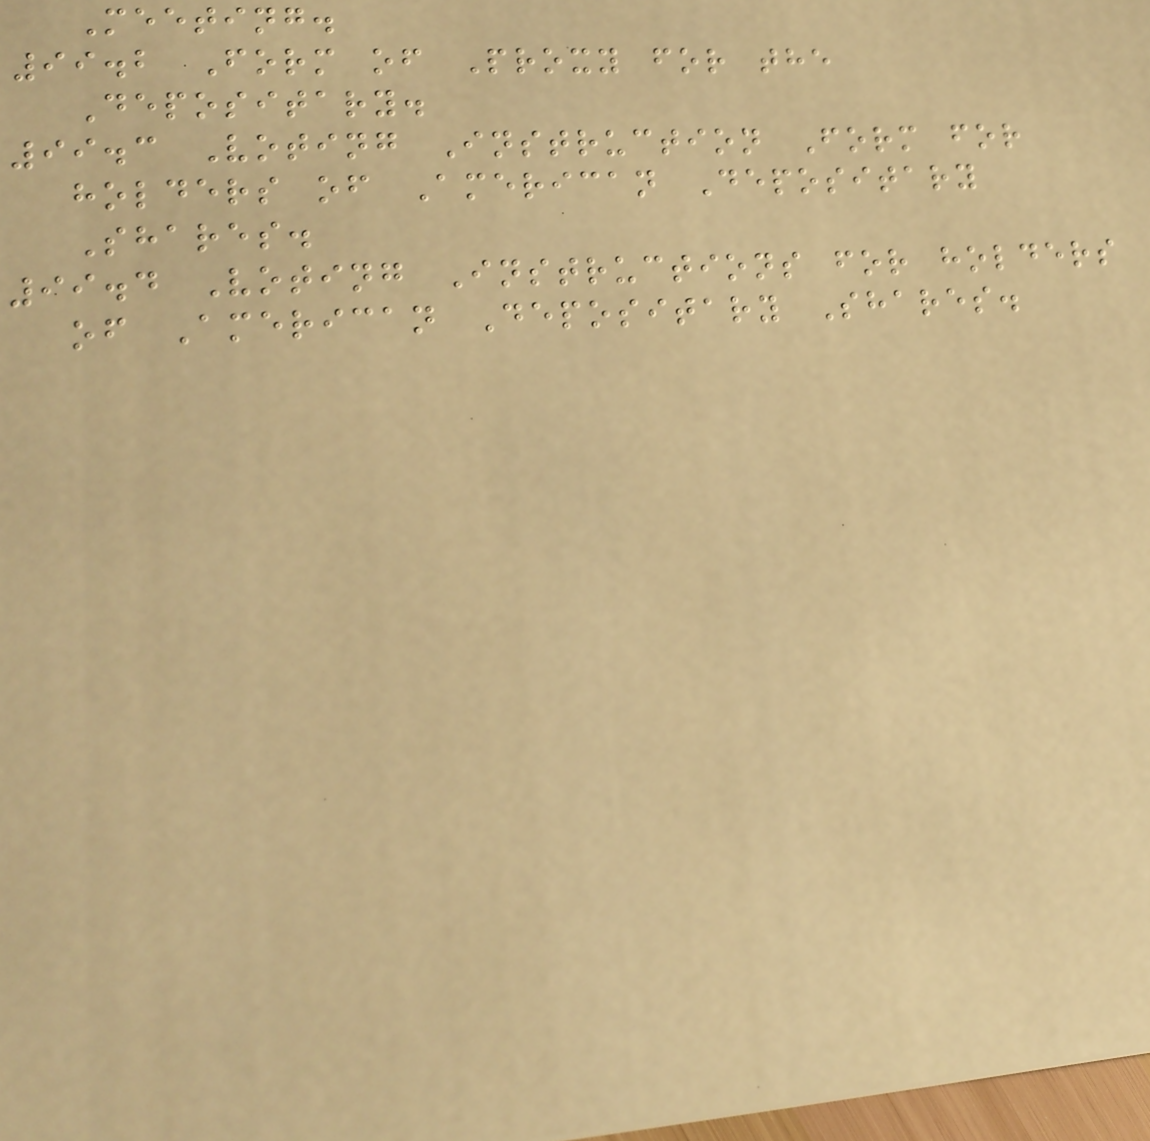Meeting.
99.2 Form of Proxy for the
Depositary.
99.3 Voting Instruction Form for
holders of American Depositary
Shares.
99.4 Voting Instructions for holders
of American Depositary Shares.
